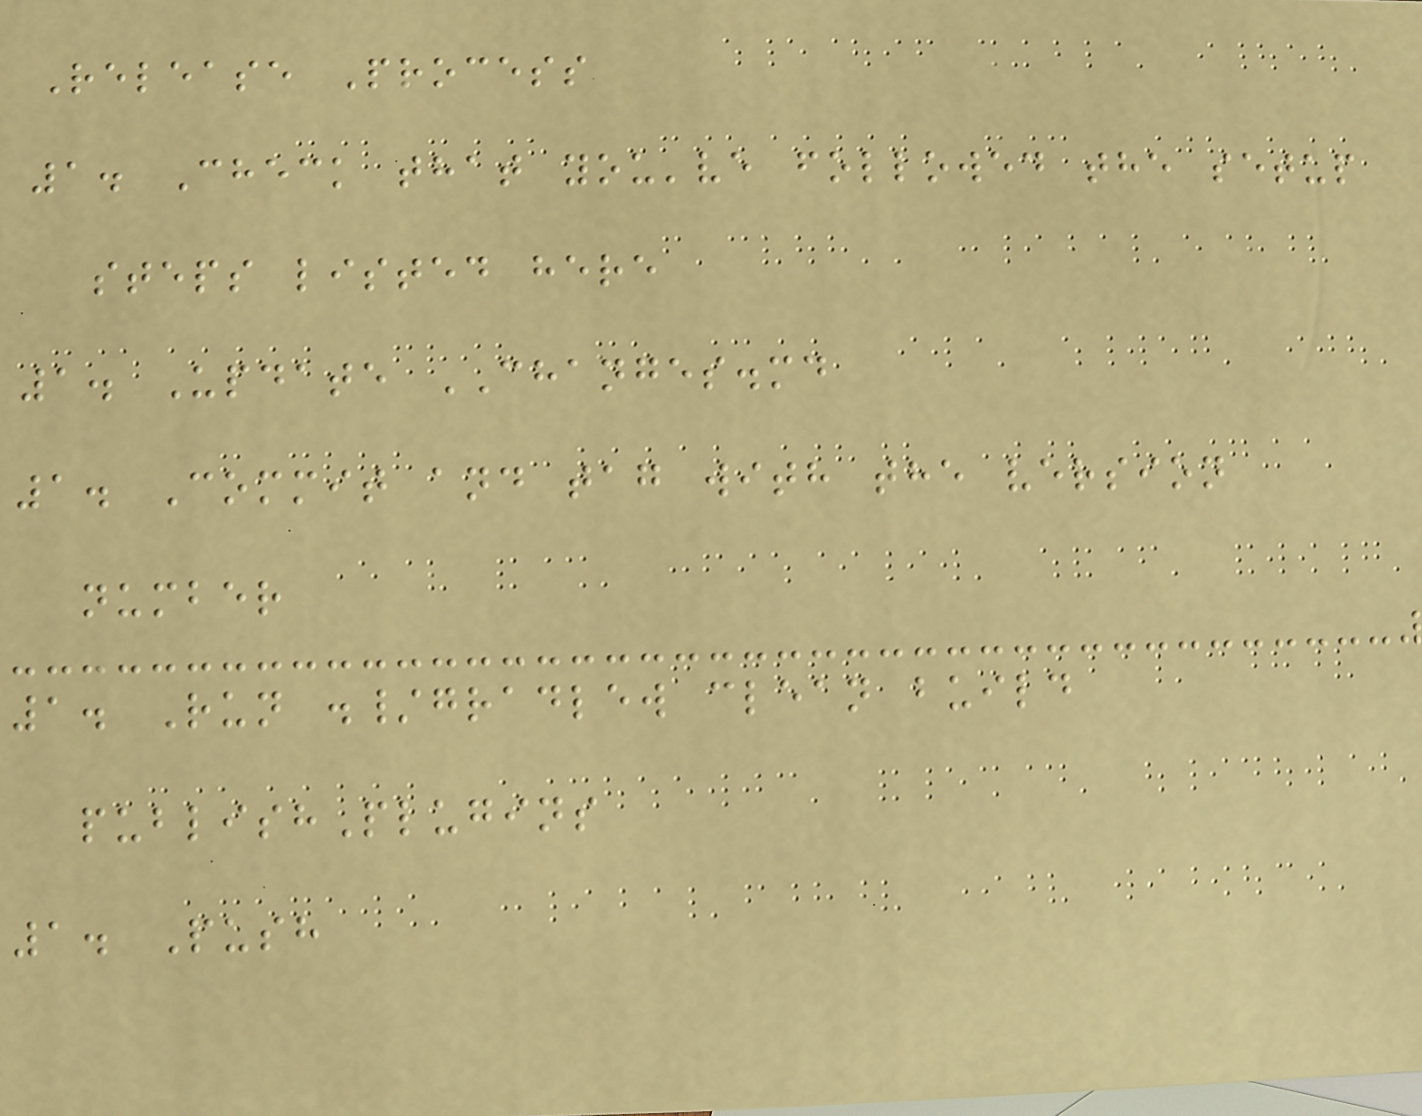Release Process
1. Check that you've followed the setup
steps listed here
1. Update CHANGES.md
1. Commit and tag with the version
number
1. Run ./gradlew clean build
publishPlugins
1. Push
